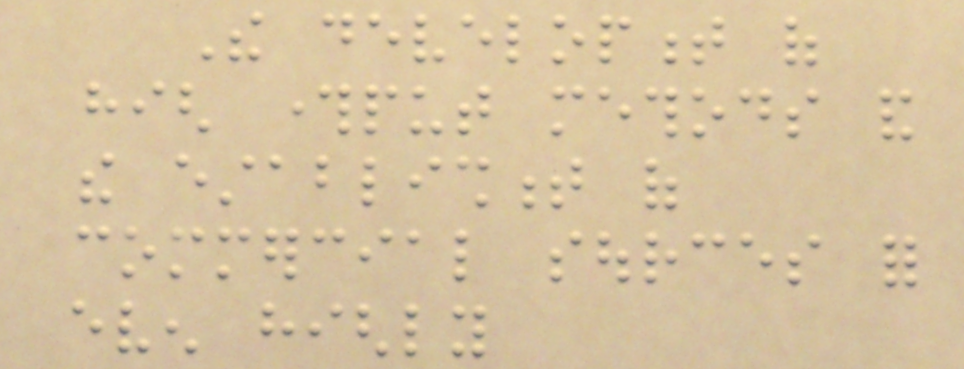The development of
high throughput methods and
the establishment of
commercial sources for
even highly
